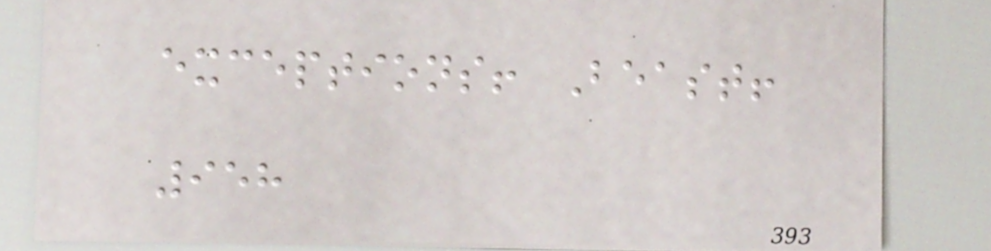exceptions! Beast!
958
